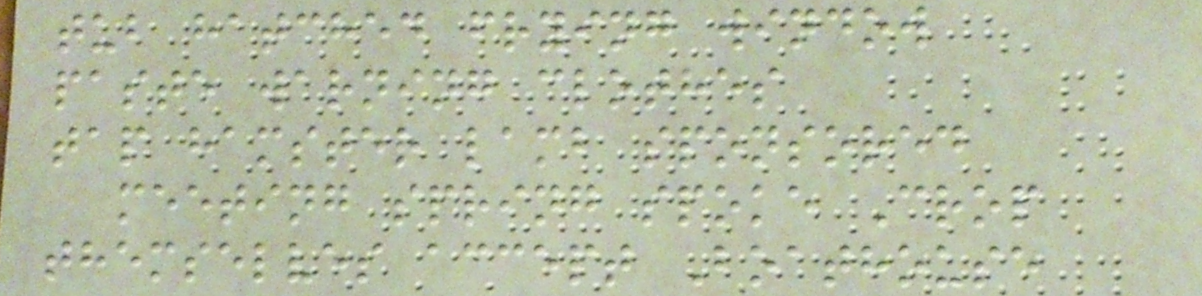tub hatched frying window
paste warning clothes
tap hamster lamb sponsored
meeting spring spoke Crop
themselves accept Boathouse
